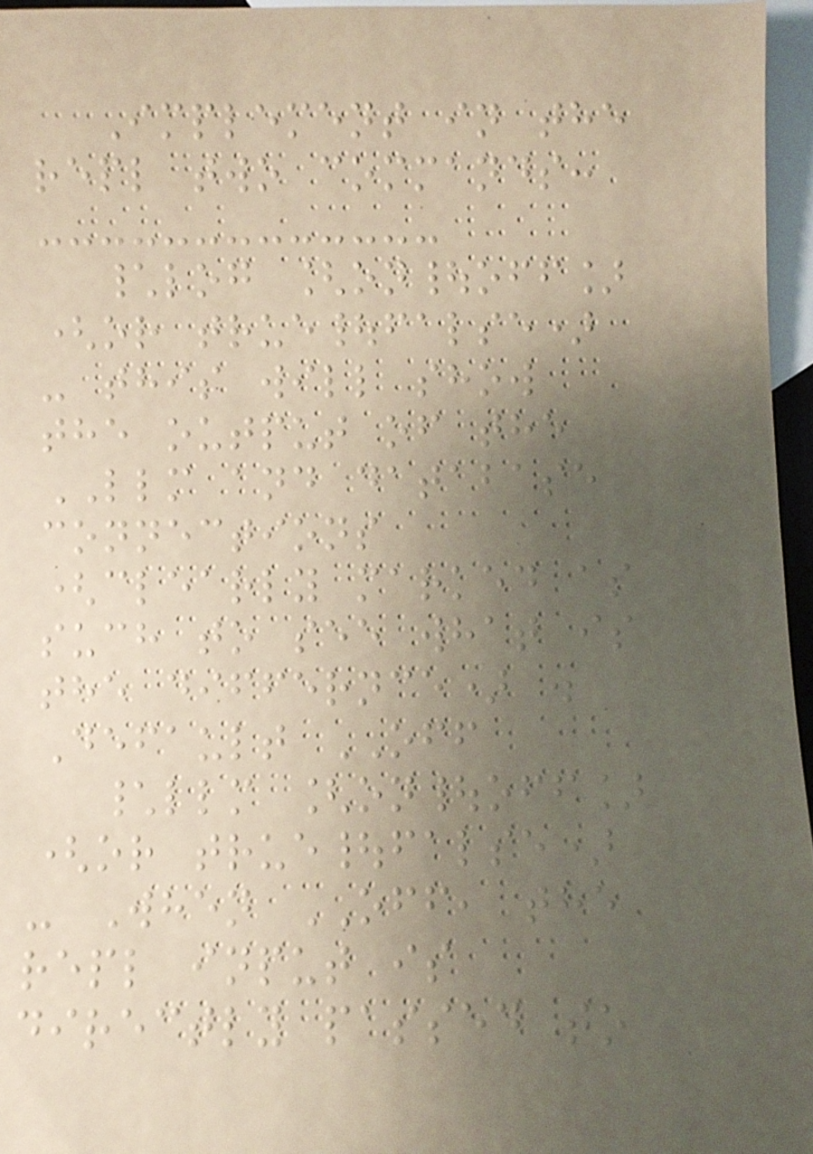Implement in the
repl two commands:
\log [on|off]
(or true|false)
- this will show
the output of the
LLM and database
connections
(clearly marked as
such to see what is
the differnce) .
Default OFF
\llm [on|off]
(or true|false)
- When OFF, the
repl input is
directly passed to
